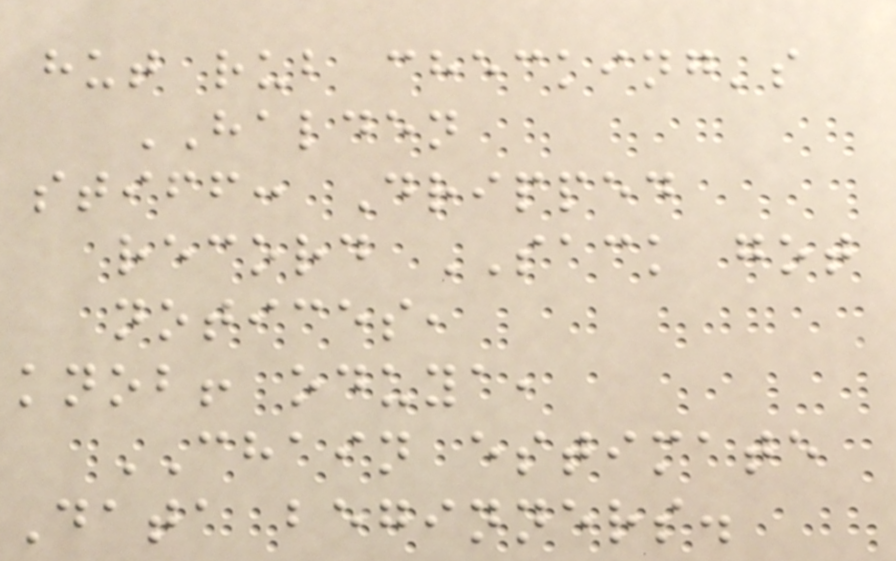hut rub checking's
HALDEN
stiff: Dripped
record SACK got
notices,
knob! oduya,
CHAIN estimate
Data beginners.
